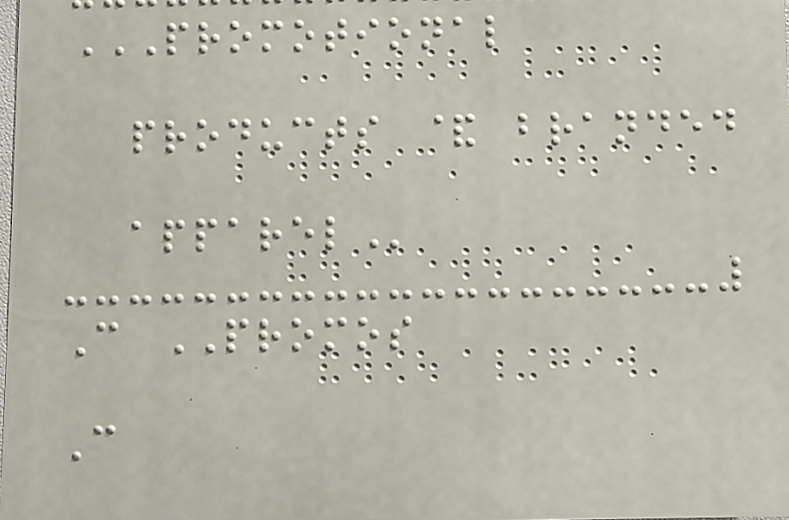PROMOTIONAL
PRODUCTS & BRANDED
APPAREL
C PROMOS
C
